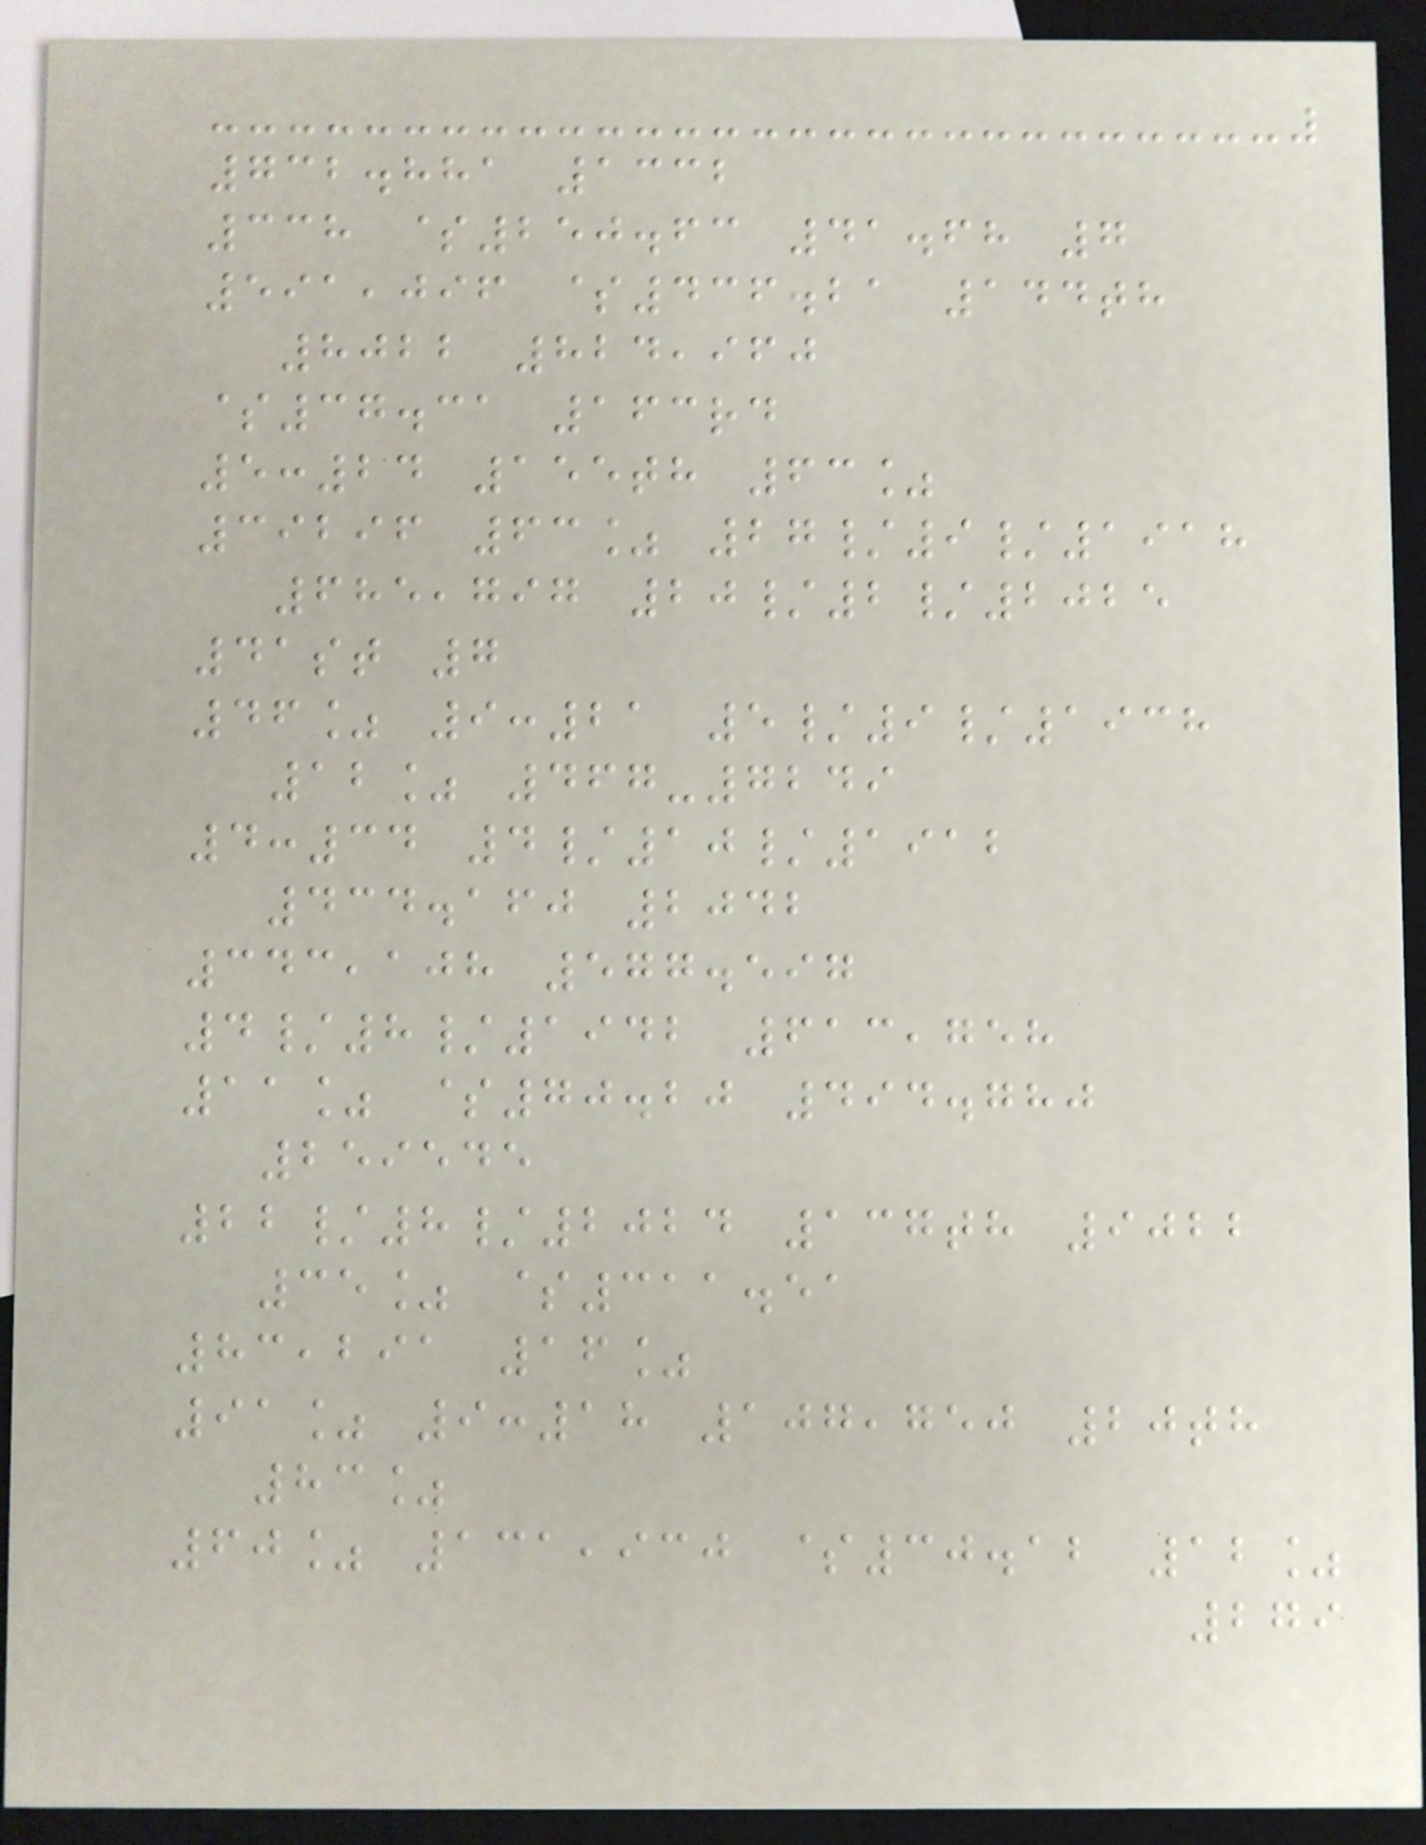732.881 1332
338 $250.63 41.68 7
591,096 $436.21 144th
8022 824,960
$37.31 163rd
5:24 155th 63%
39296 63% 27/9/1918
685,797 20/2/2025
41st 7
46% 9:21 5/9/1938
12% 467-7249
4:34 4/10/1912
434.160 2042
343,108 577.597
4/8/1942 613,758
11% $70.20 494.780
259545
22/8/2024 137th 9022
35% $311.51
83,291 16%
91% 9:18 107,750 20th
83%
60% 131,930 $30.12 12%
279
